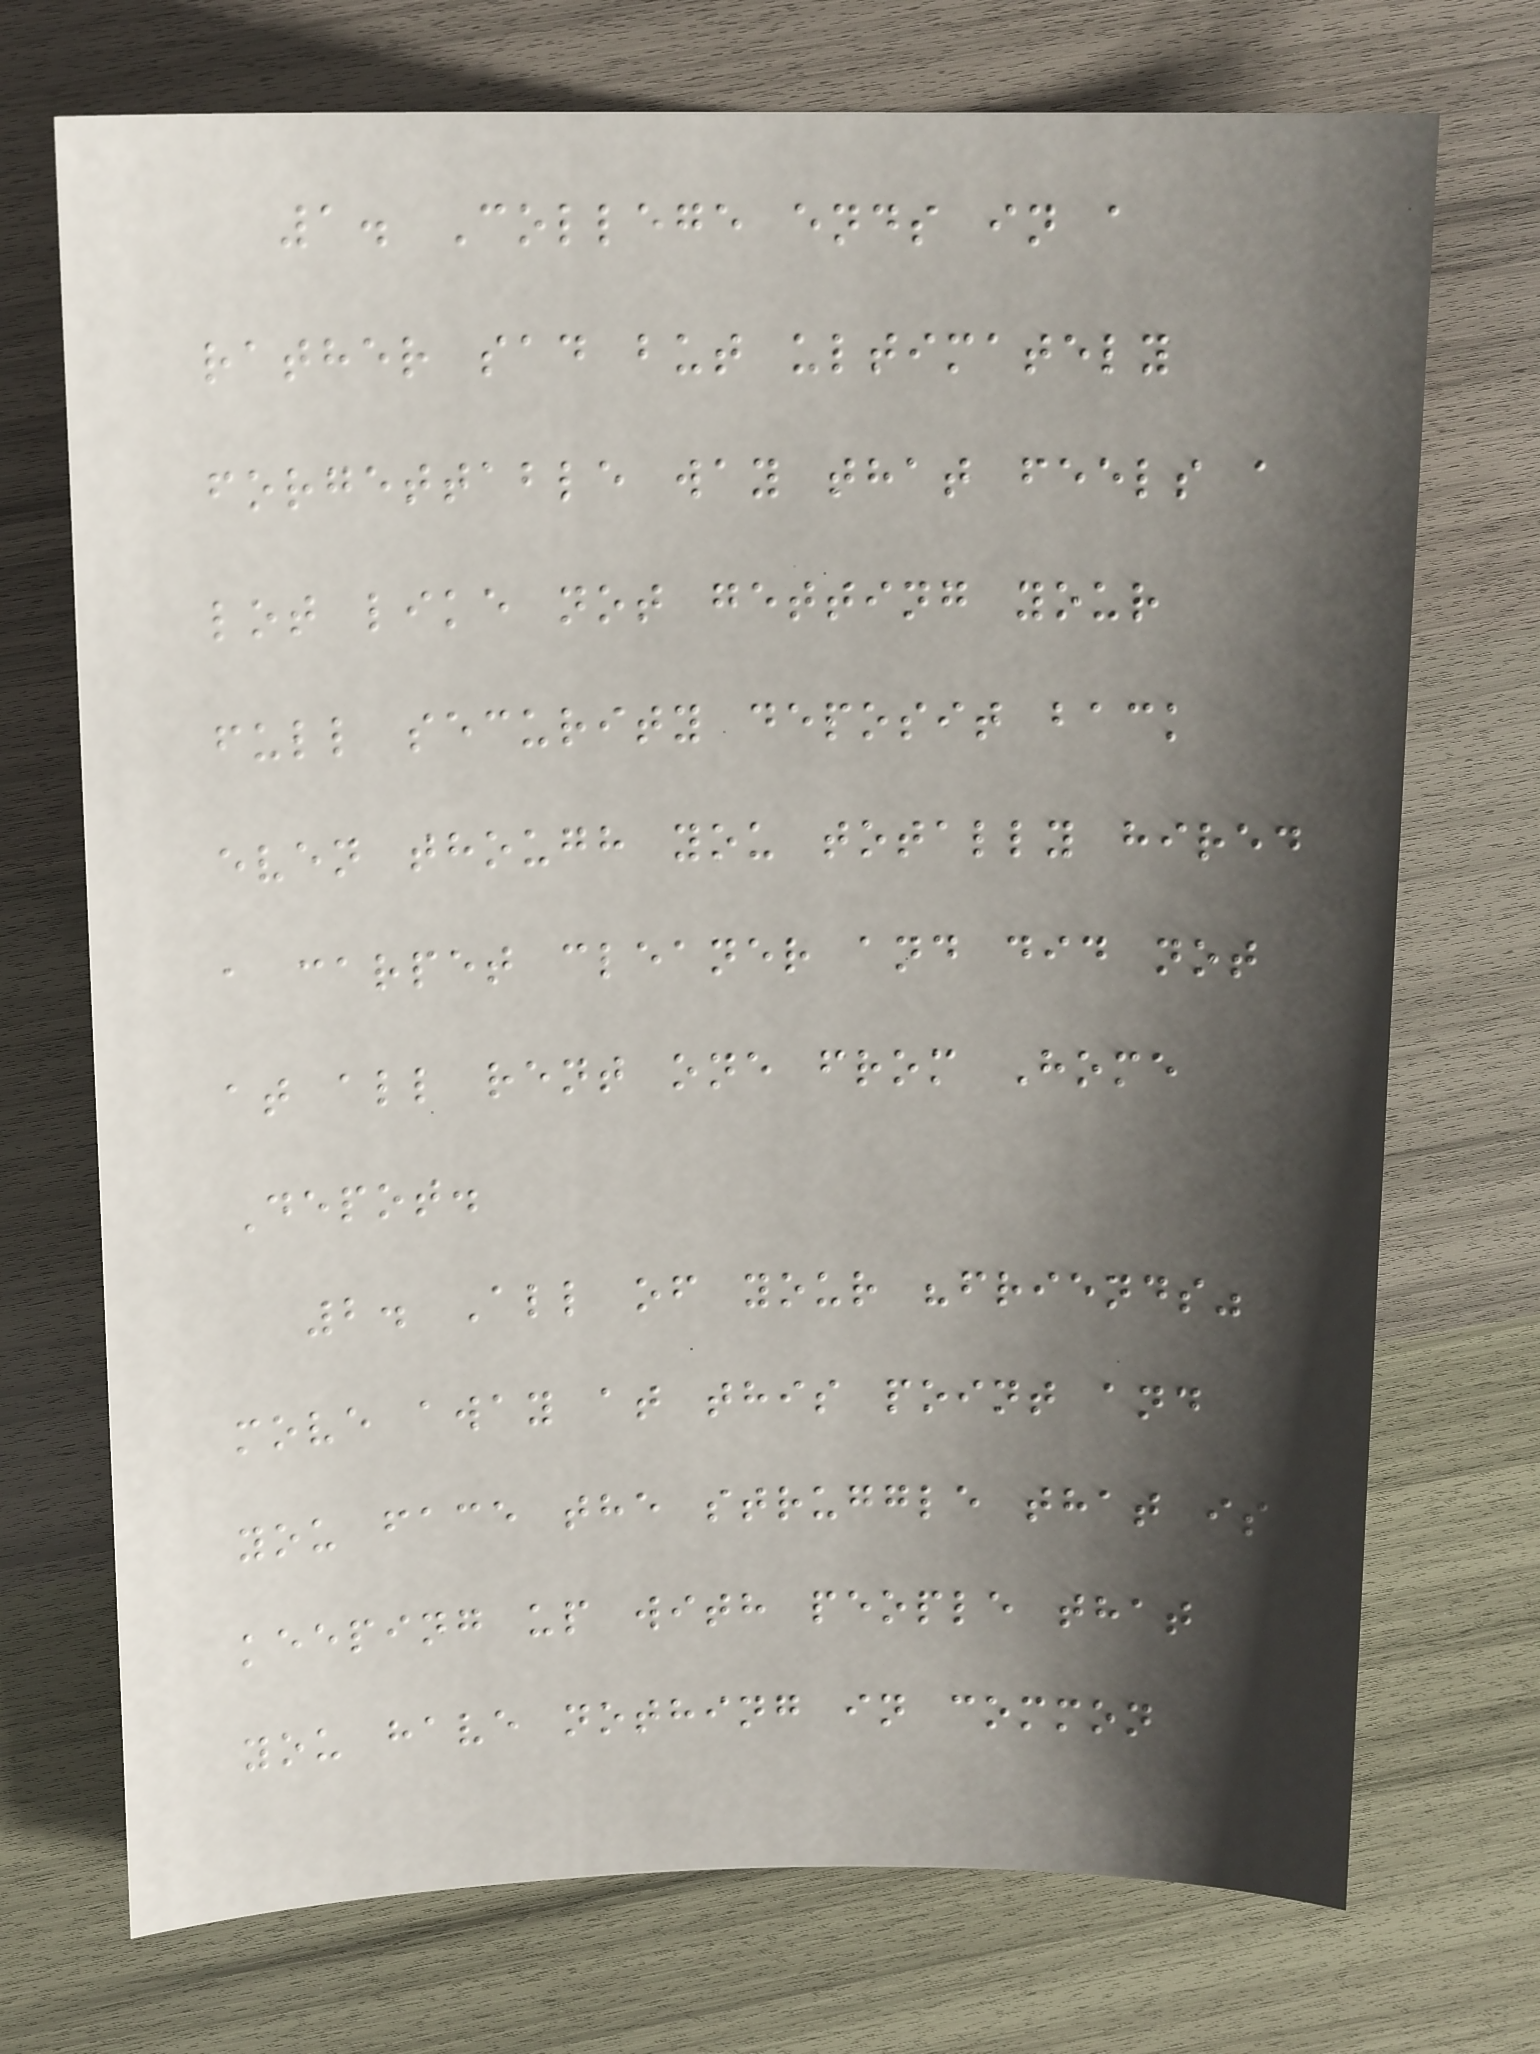1. College ends in a
rather sad but ultimately
forgettable way that feels a
lot like not getting your
full security deposit back
even though you totally hired
a carpet cleaner and did not
at all rent one from Home
Depot.
2. All of your "friends"
move away at this point and
you face the struggle that is
keeping up with people that
you have nothing in common
